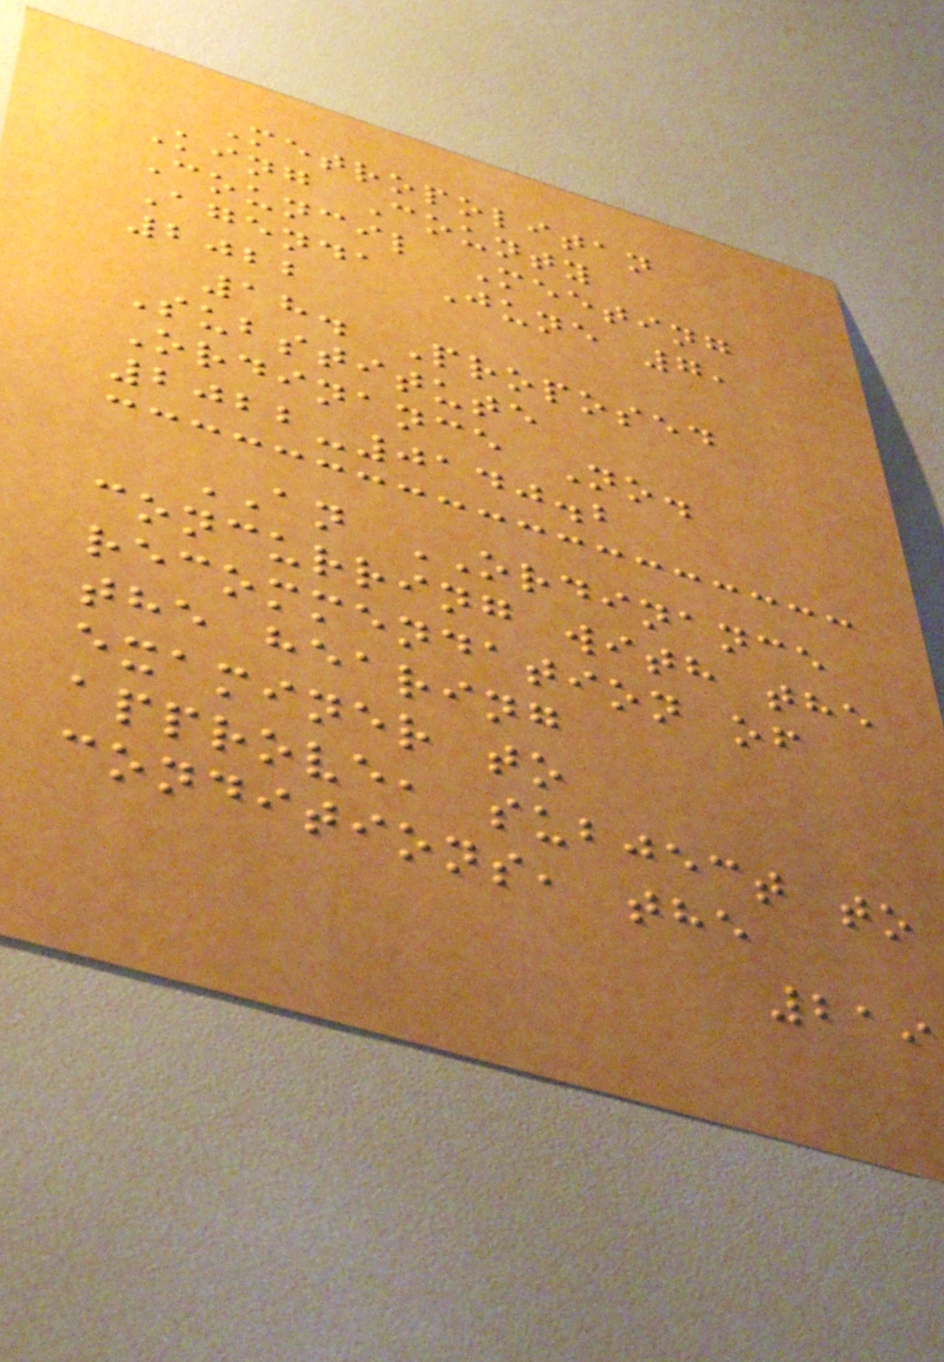Metropolitan
King County
Council Meeting
Agenda June 7,
2022
18. Proposed
Substitute
Ordinance No.
2022-0140.2
AN ORDINANCE
concurring with the
recommendation of
the hearing
examiner to
approve, subject to
conditions, the
219
